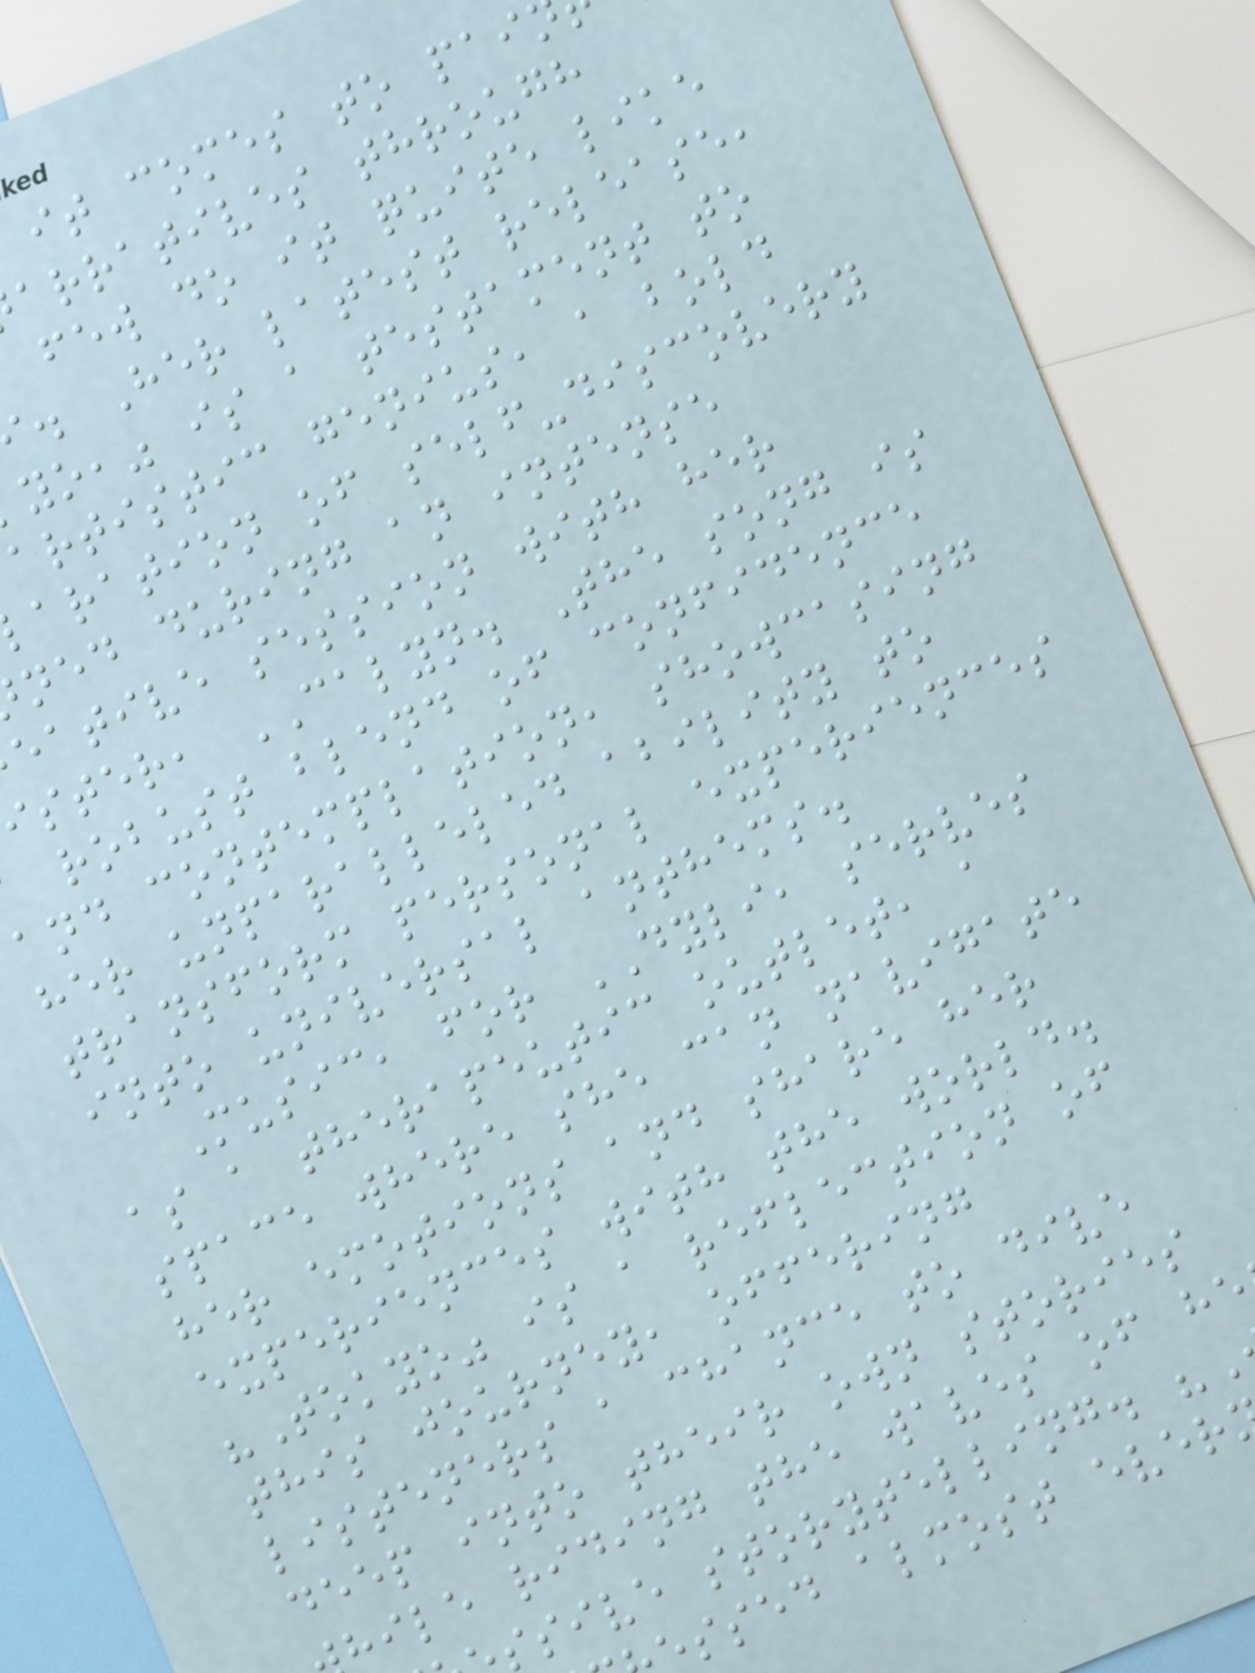it comes to pai
arratives through
few do it quite like
. Her latest release,
yo," is a testament to
artistic genius, a bold
aration of self-discovery
ned during an intense
eative session with her
ster, CALYN. The song is
robust blend of confidence
and contemplation, showcasing
her unparalleled ability to
transform personal experiences
into universal anthems.
Music, for DYLI, serves
as a therapeutic outlet, a
space where she can navigate
her emotions and share her
experiences with the world.
"Tokyo" is a reflection of
this journey, offering
listeners a chance to dive
deep into their own stories
hile riding the waves of he
ssive storytelling.
ssed almost ever
